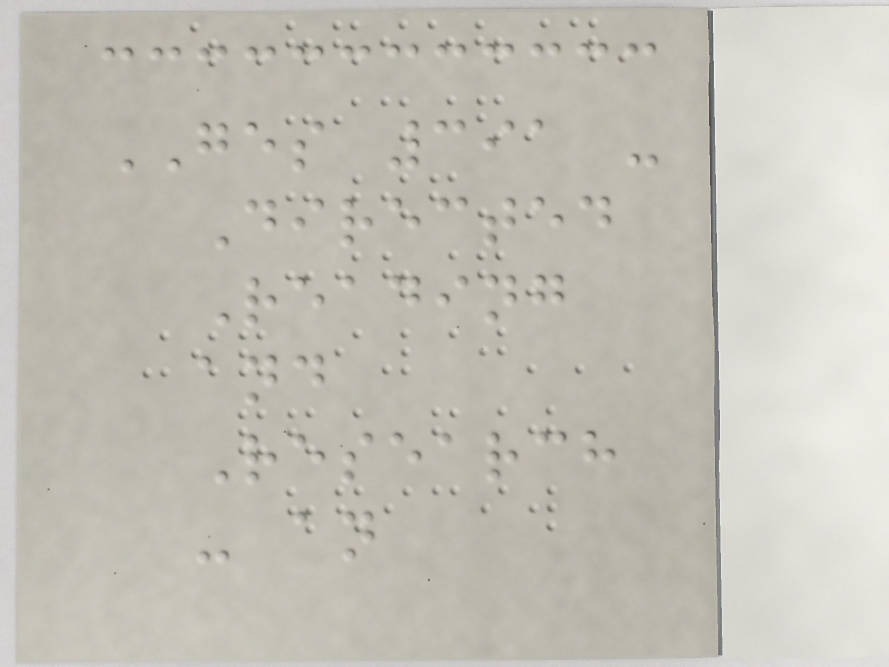GES 391 -
Directed
Reading
and
Research
- an
